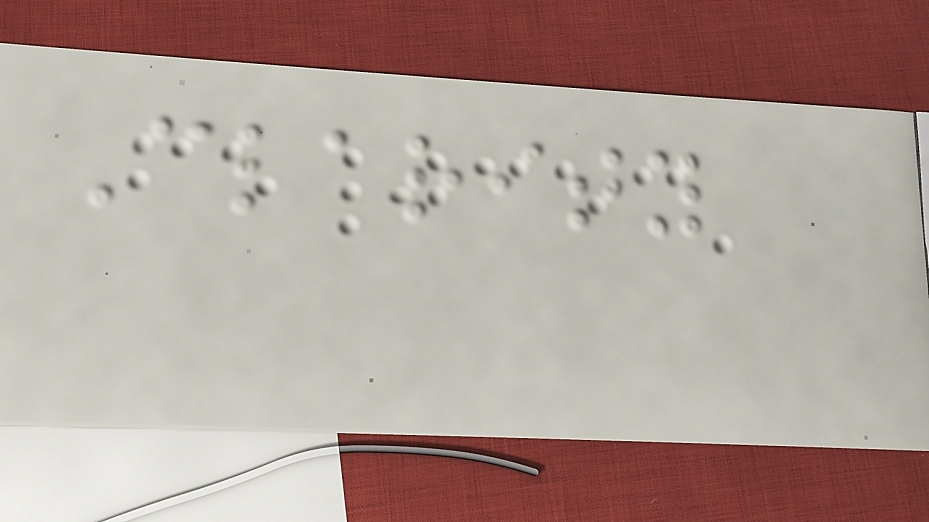Clarity
